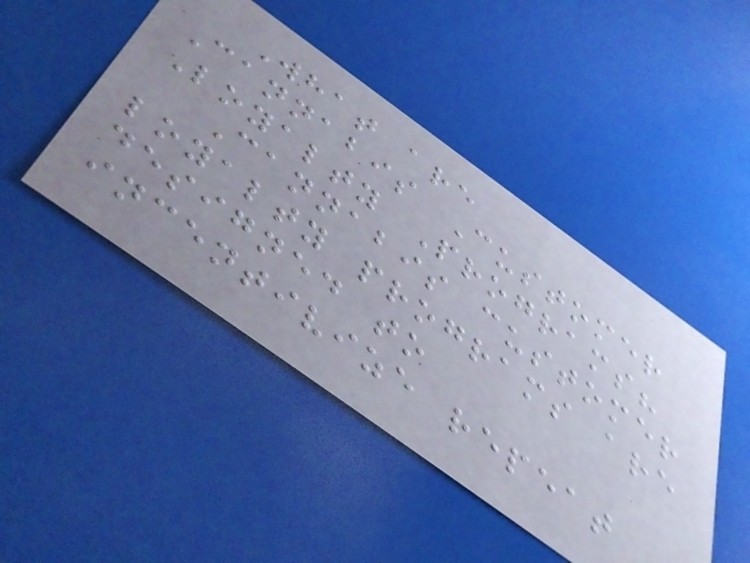What are
Cannabis Customer
Loyalty Programs?
Cannabis customer
loyalty programs are
designed to
incentivize repeat
